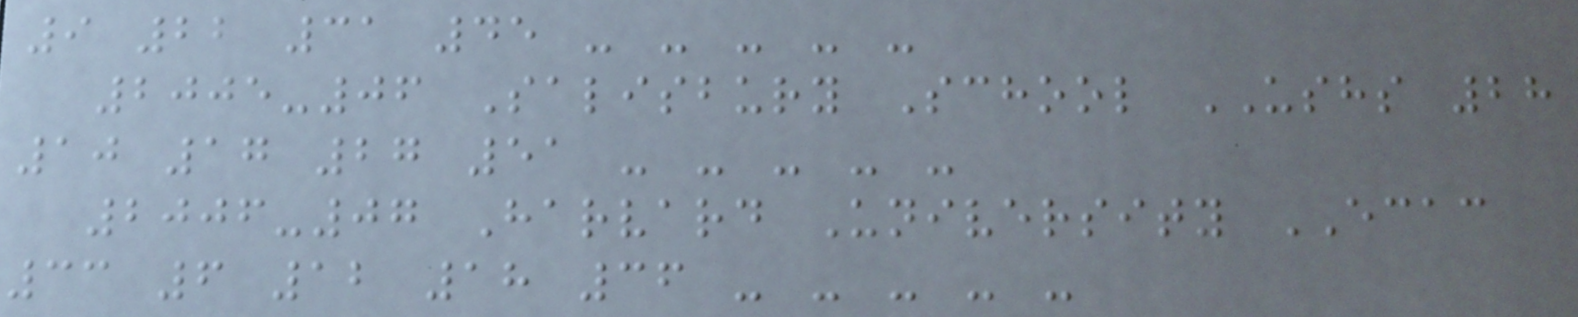9 22 31 45 - - - - -
2005-06 Salisbury School USHS 28
10 17 27 51 - - - - -
2006-07 Harvard University ECAC
33 6 12 18 36 - - - - -
